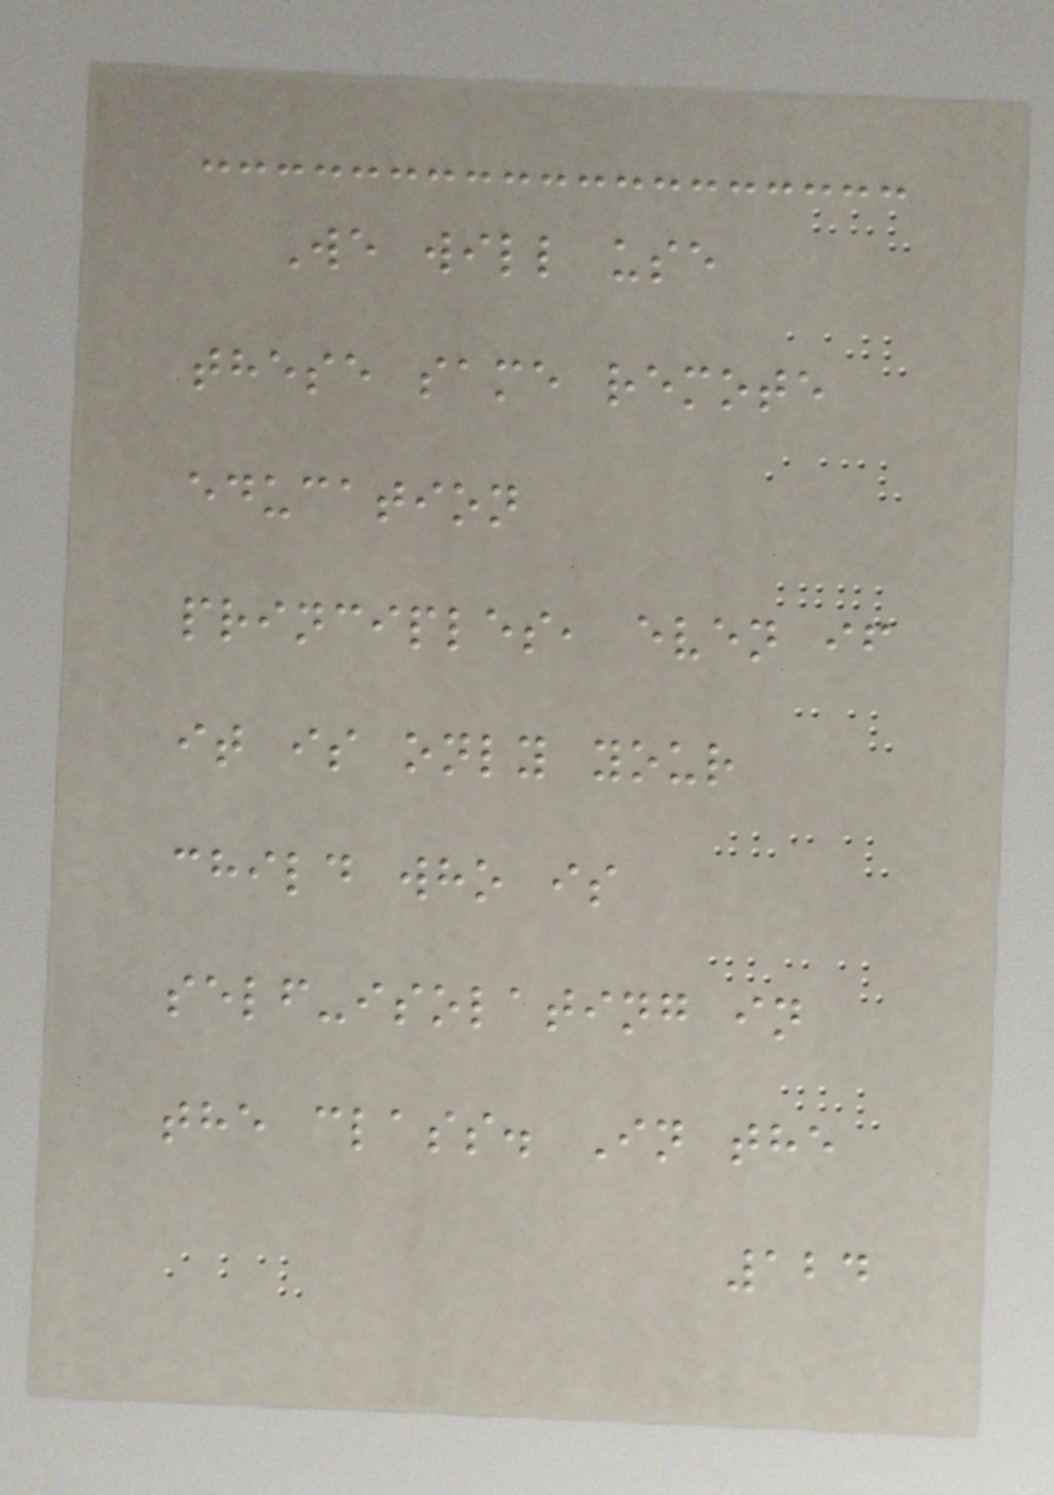We will use
these same remote
education
principles, even if
it is only your
child who is
self-isolating in
the class. In the
124
